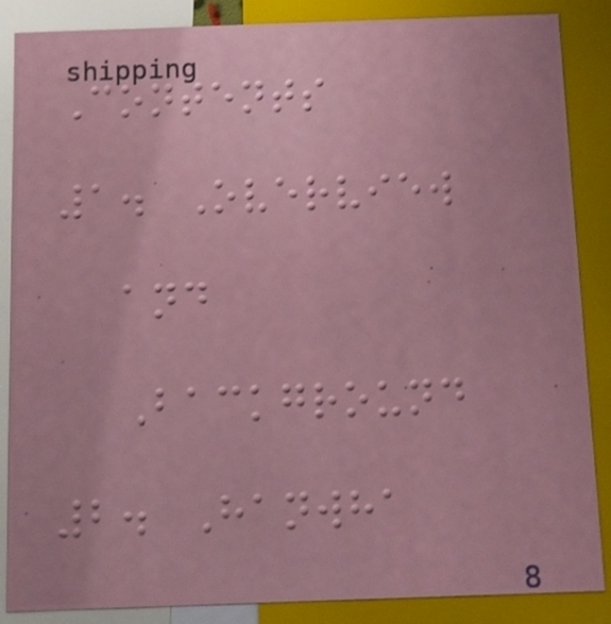Contents
1. Overview
and
Background
2. Hanwha
